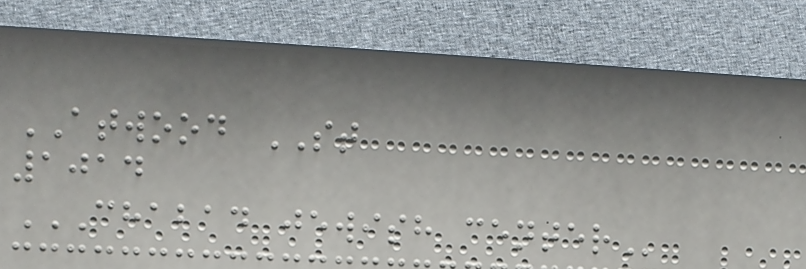ATWOOD ST
1014
CHABAD JEWISH CENTER
